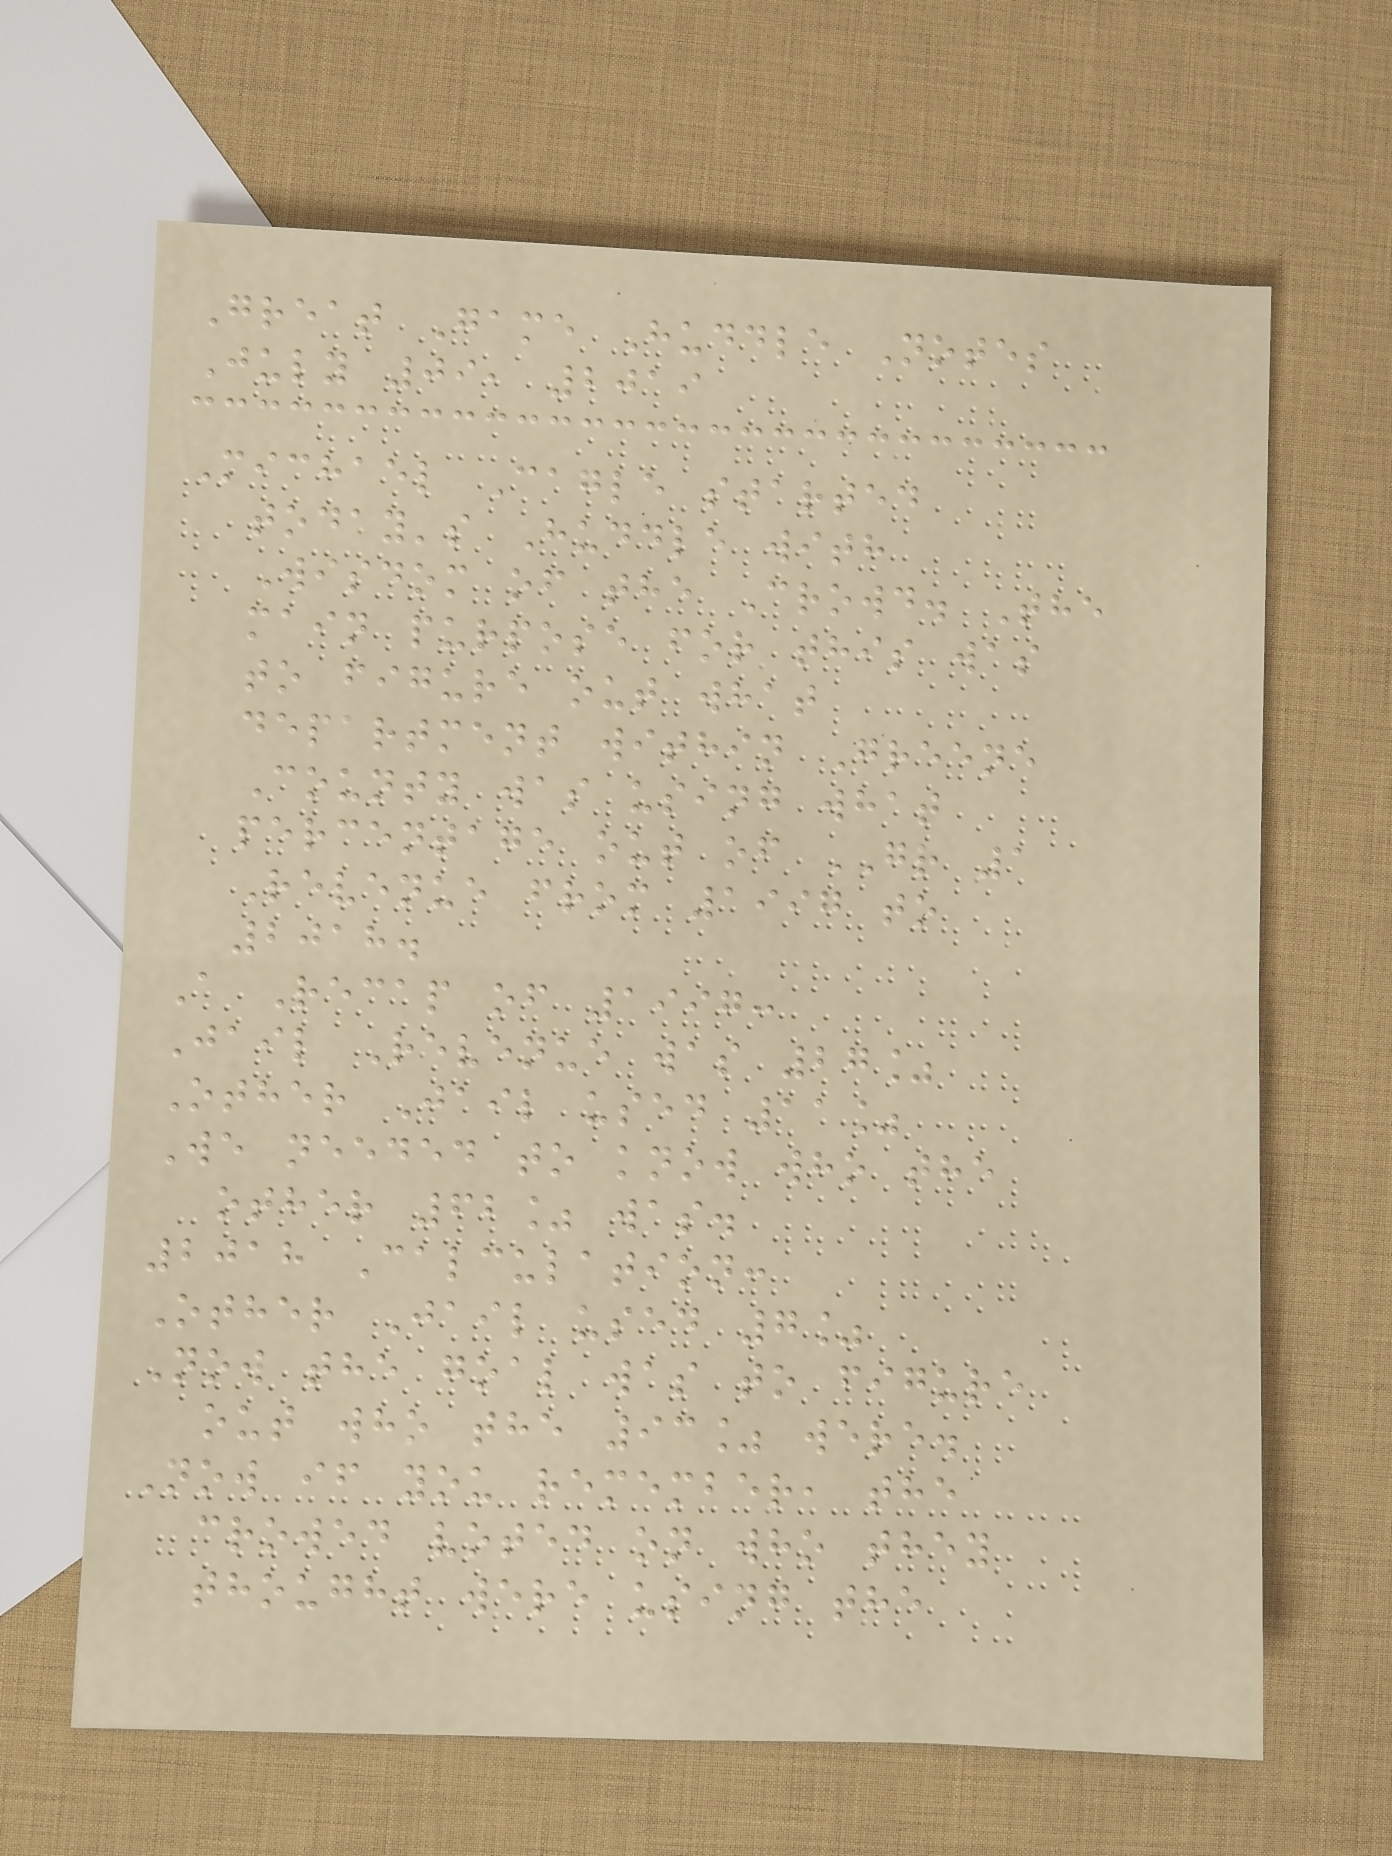Great Game Huddle Notes
July 09, 2019
Michael Cagle started
today's Huddle with
Wisdom of the Crowd. The
main purpose for this was
to figure out what
department within Greene
County was using what
percentage out of GR 1
Revenue from 1997 to
2018.
A Recap of 1997:
Jail Revenue was 27%
Other Jail used 11%
We needed to know who the
other 62% was.
2018 Calculation:
Other Jail used 7%
Now the goal was to figure
out who the 93% were.
Now if you remember, the
crowed voted on who they
thought were using the
